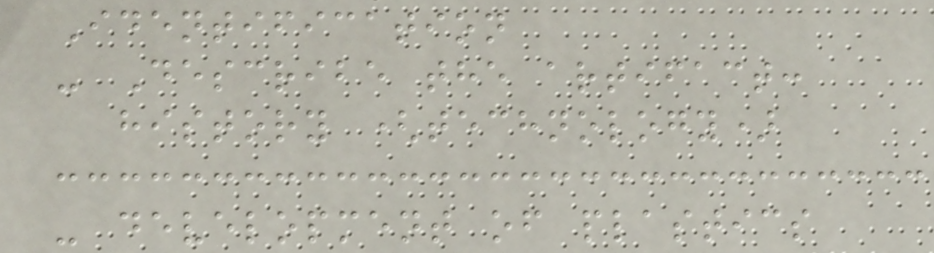Identification
- Describe the artifact:
history (technology)
- development of plastics
